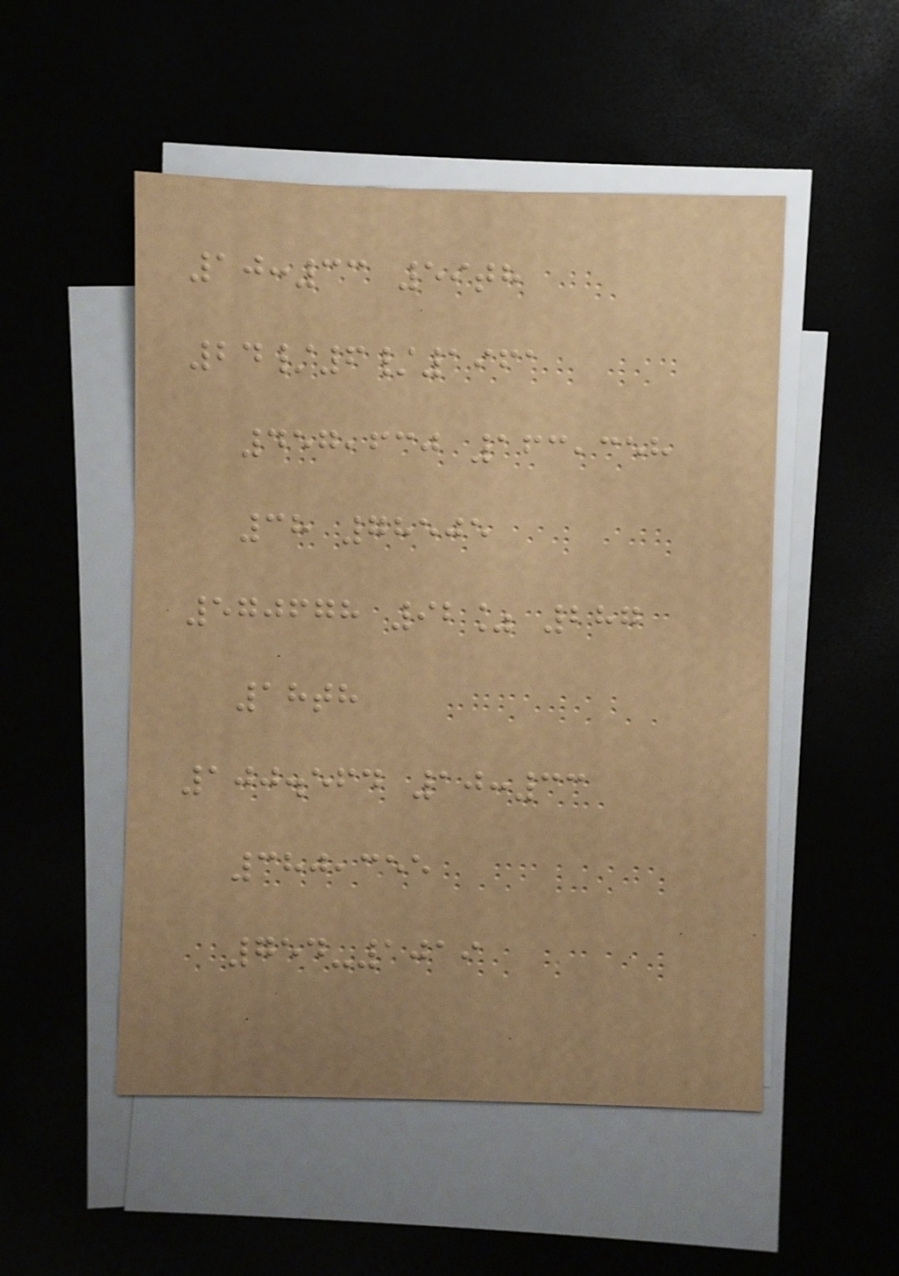10:33 59th
24/6/1961
457,630 163,358
38 78505
570678 92% 287
18th
100.564 10:33
380,355
754-1019
